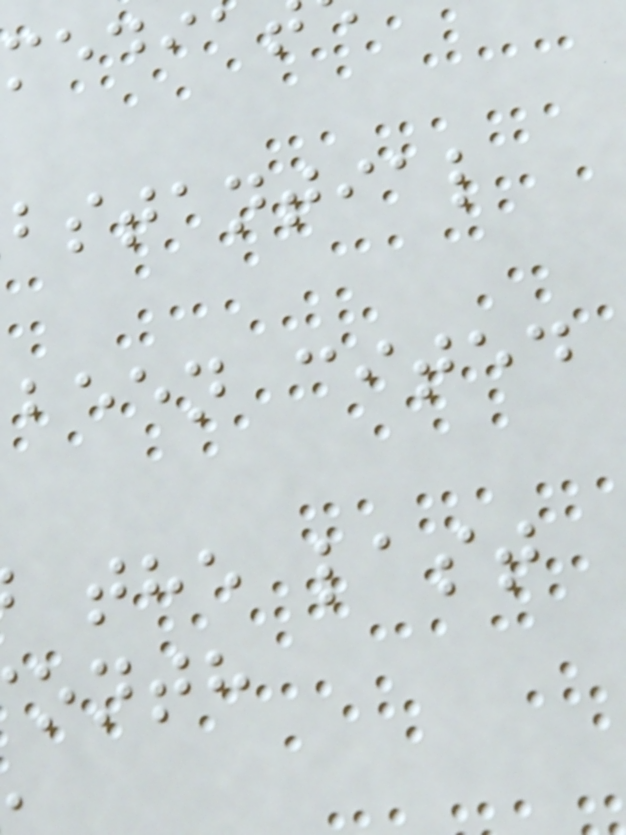bstantial
been cited
the last
